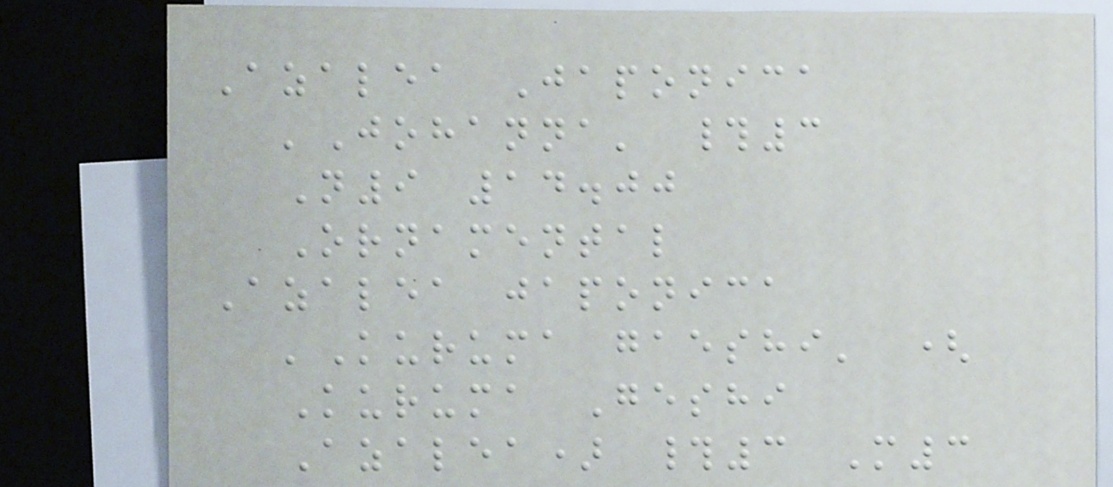Azalea Japonica
'Johanna' #3
N9 14.00
Ornamental
Azalea japonica
'Kuruma gaeshi' (
Kuruma Geshi
Azalea) #3 M3
